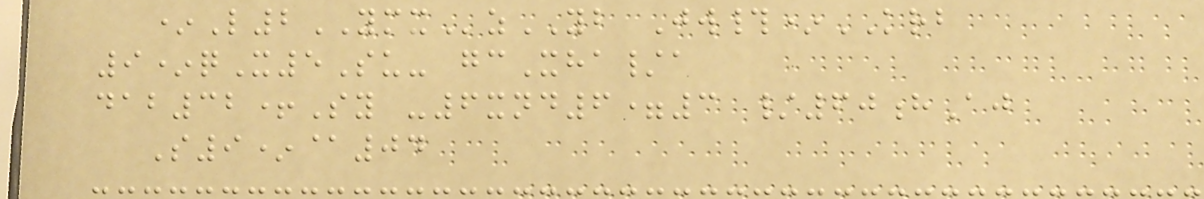*L2YMXzYB Jw#*KRB
9*qX5Su- gcXha/a
dab32+Sy -6xnd6=3 /60hAj
S9*@04
